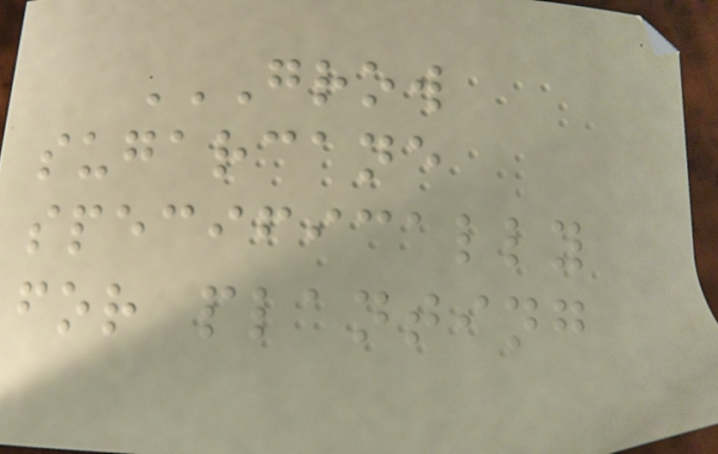GROW
SUGARCANE
SPECIFICALLY
FOR PLANTING
